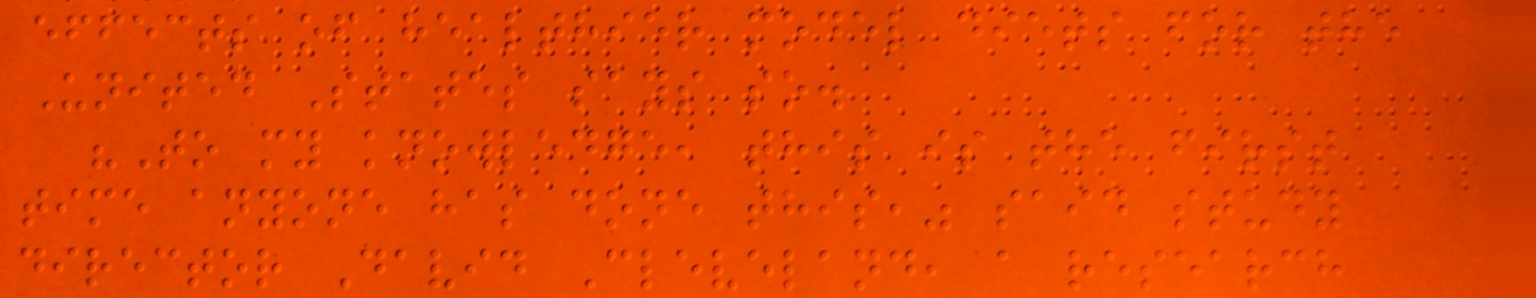effects of healthier model diets for the
United States says so.
"To my knowledge, this is the first
time anyone has done this," said study
director David Cleveland, a research
